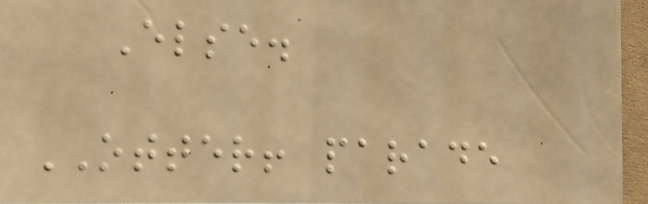Else.
OTTER! parade
